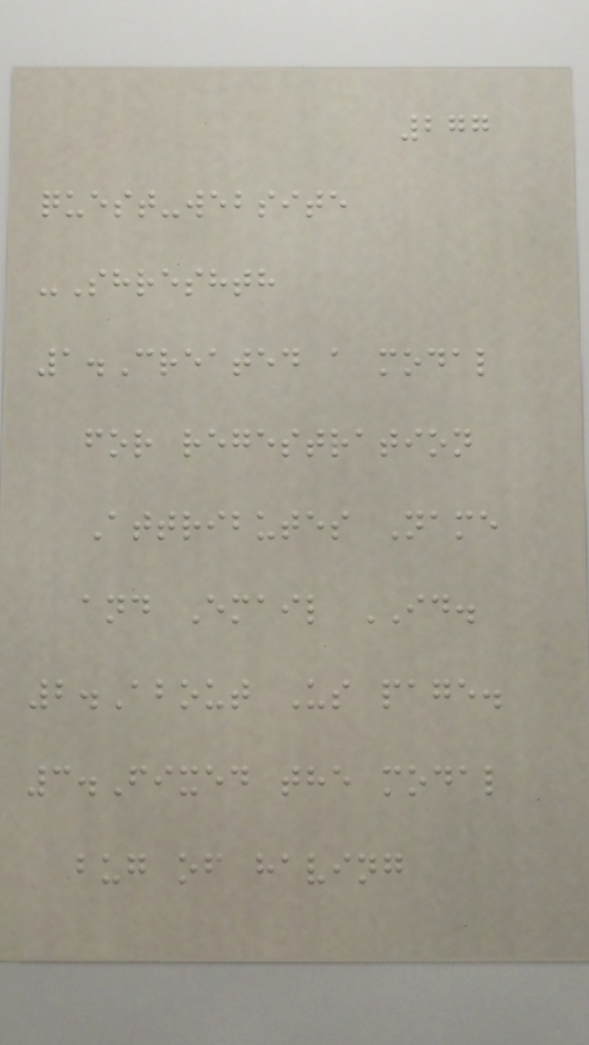277
quest-website
-Shreshth
1.Created a modal
for regestration
Attributes Name
and Email ID.
2.About Us page.
3.Fixed the modal
bug of having
